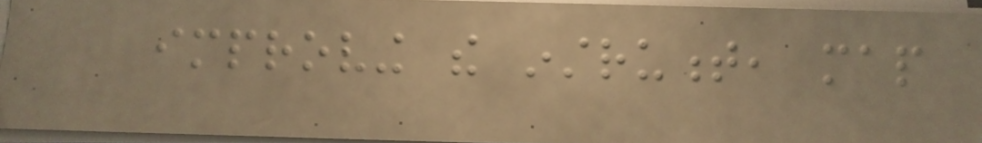improving the instrument, map
